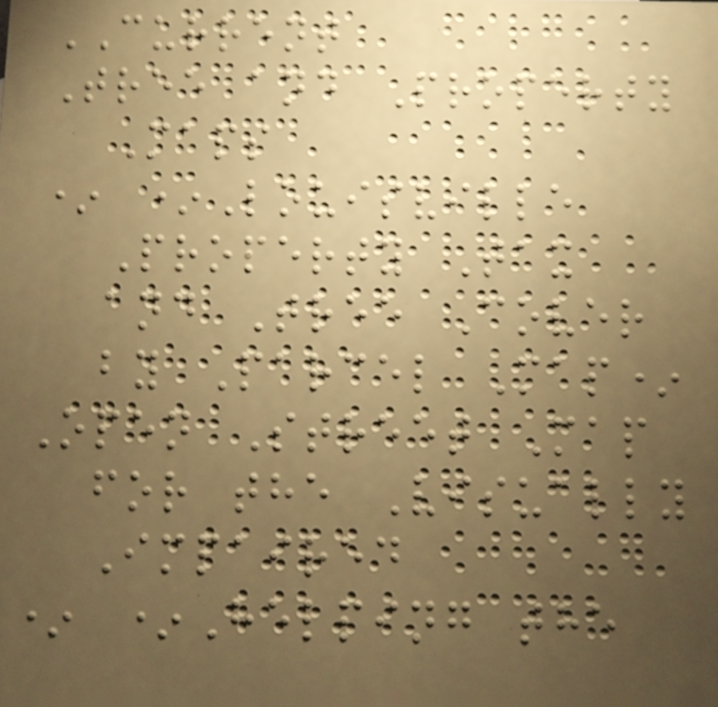CURRENT
Tree and Property
Maps
* *Louisville
Property Tax
and Tree Cover
by Parcel Map*
Open Street Map
for the Visually
Impaired
* *Helping the
